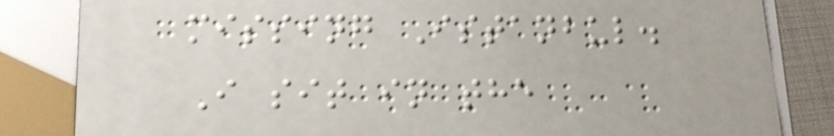missing Istanbul.
I sit in the
